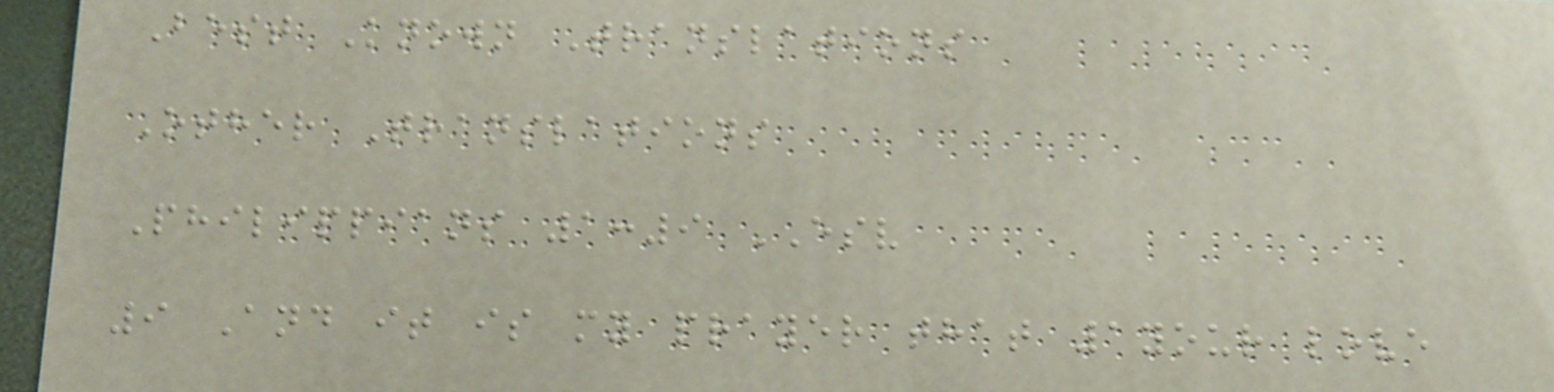Best Known Translations
Other Translations
Philippians 1:9 ESV
9 And it is my prayer that 1your love
